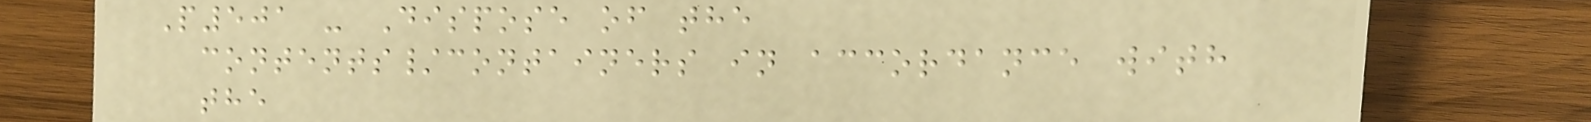P501 - Dispose of the
contents/containers in accordance with
the
